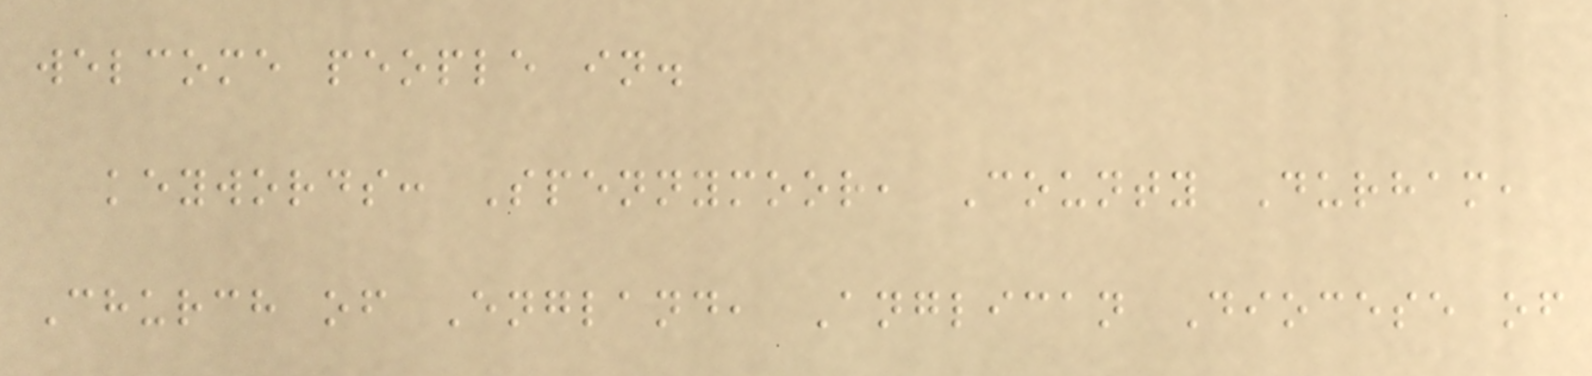welcome people in.
keywords: Spennymoor, County Durham,
Church of England, Anglican Diocese of
